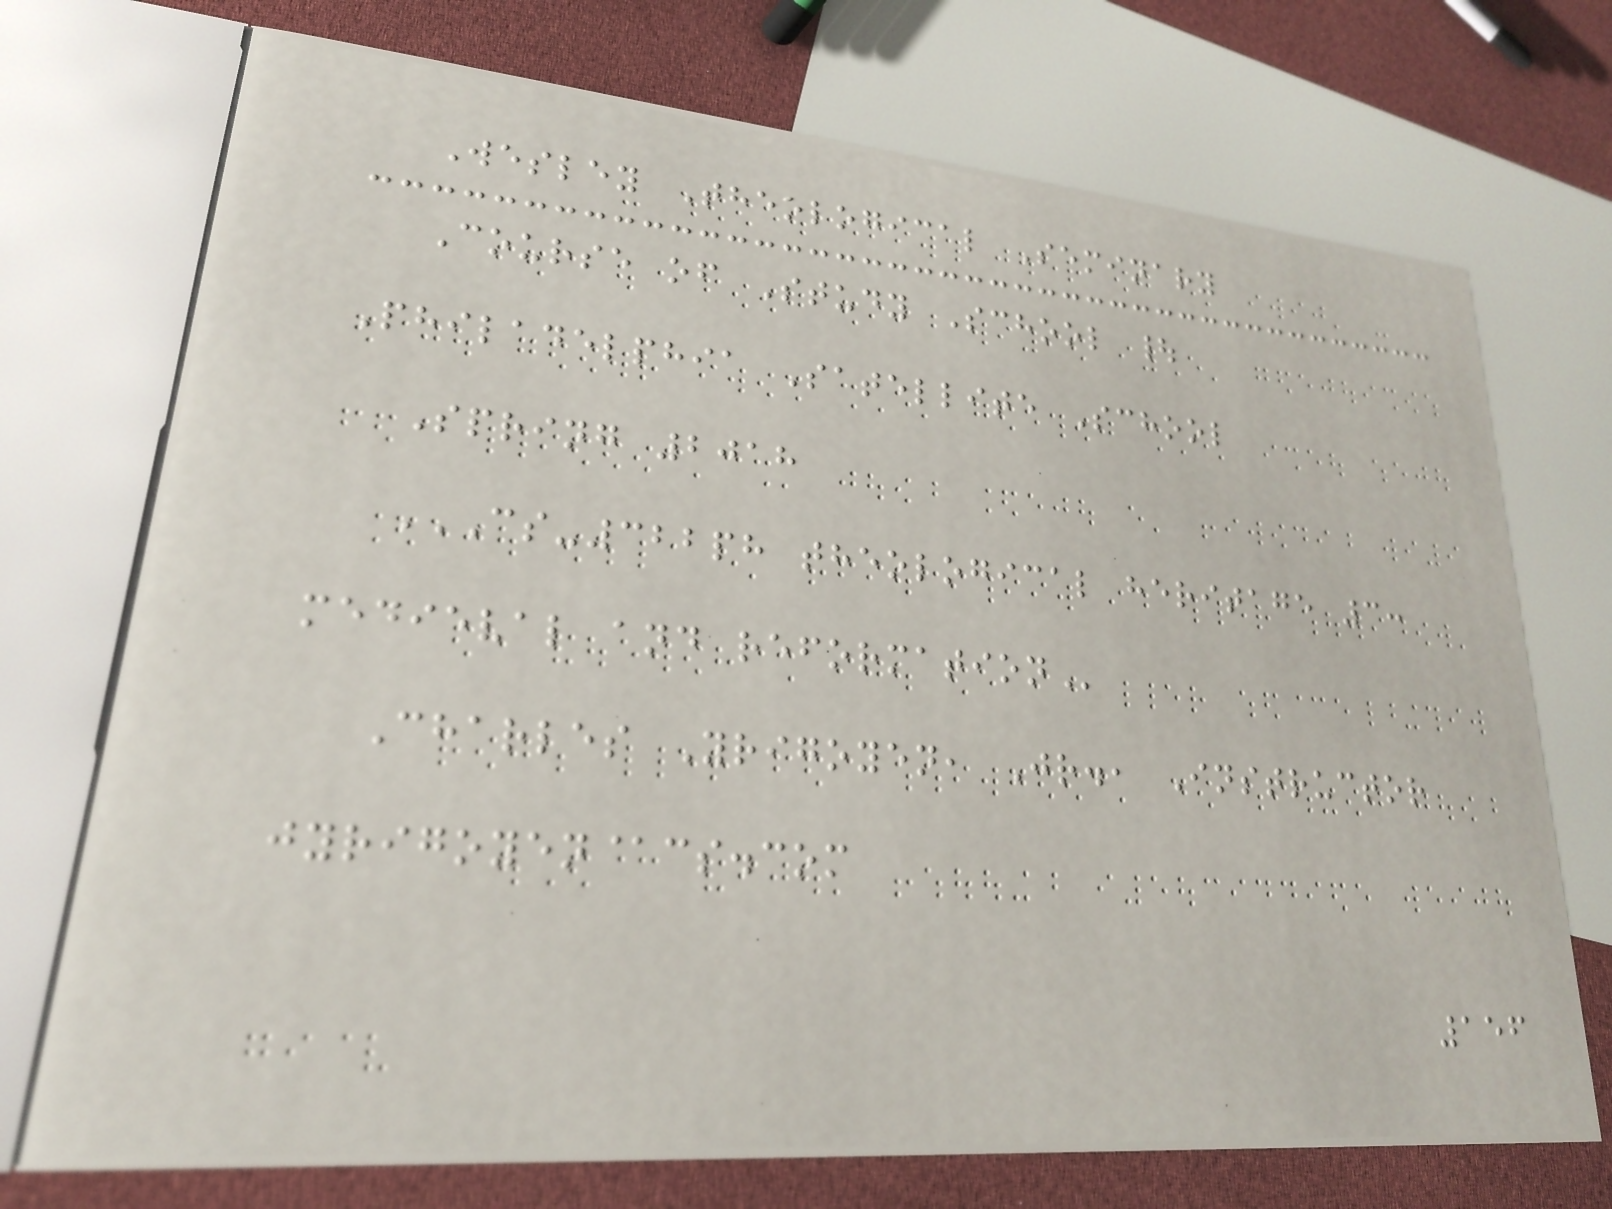Wesley Theological Seminary
Course of Study School |
Philadelphia Satellite School
Spring 2018
CS-322PH THEOLOGICAL HERITAGE 3:
MEDIEVAL AND REFORMATION
Charles Yrigoyen, Jr., Instructor
jyrigoyen@cs.com
156
